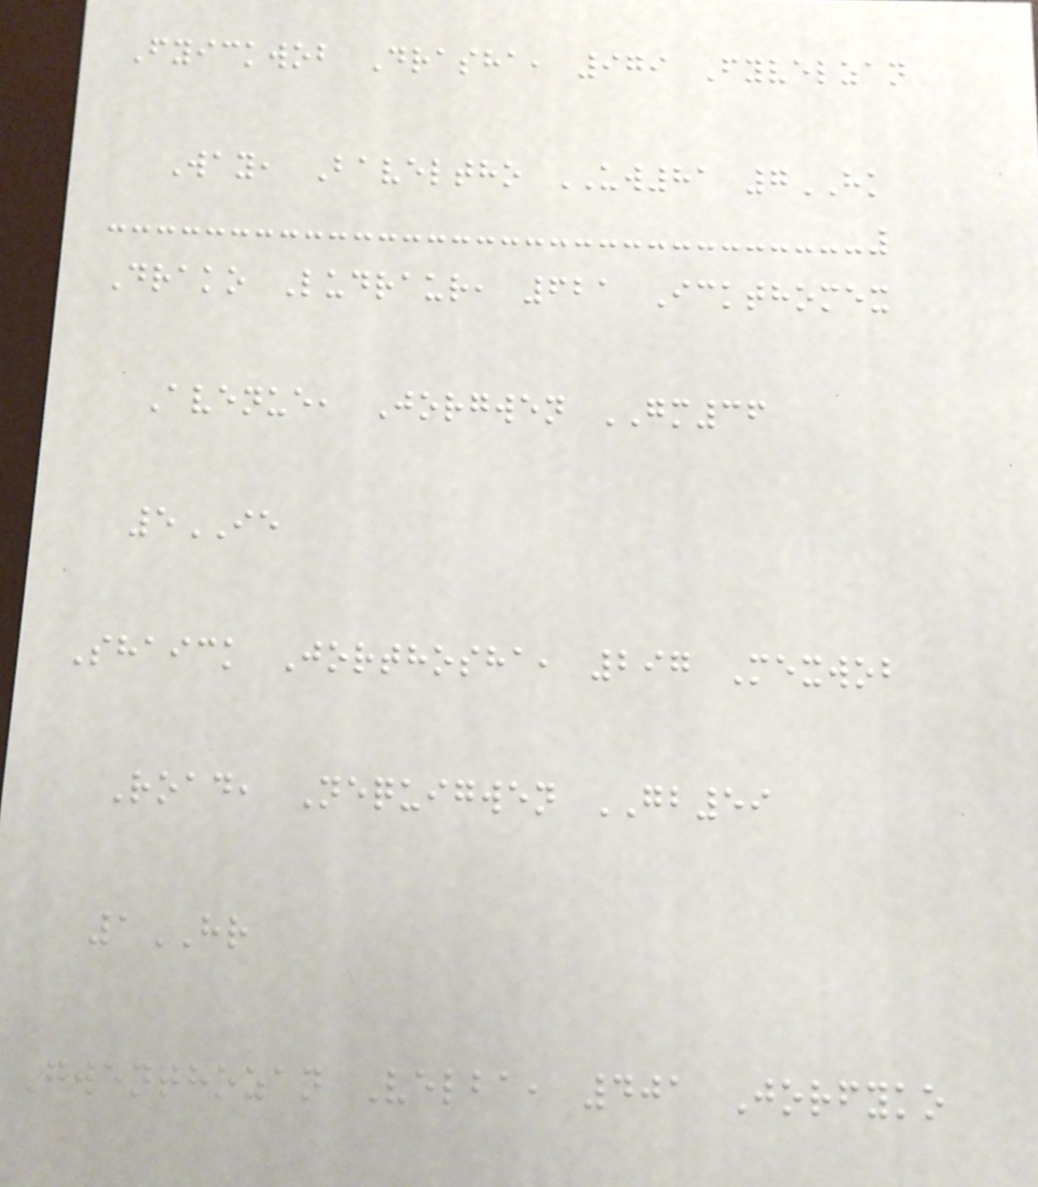Fyickwob Drasha, 979 Fyvelzan
Way, Baveltho UW81 7HK
Drako Ludraur, 621 Ickthomex
Avenue, Jorgwen GM36
5IE
Shaick Jorthosha, 297 Mexwob
Road, Nequigwen GB59
1HR
Gwenthozan Velba, 401 Jorfyko
